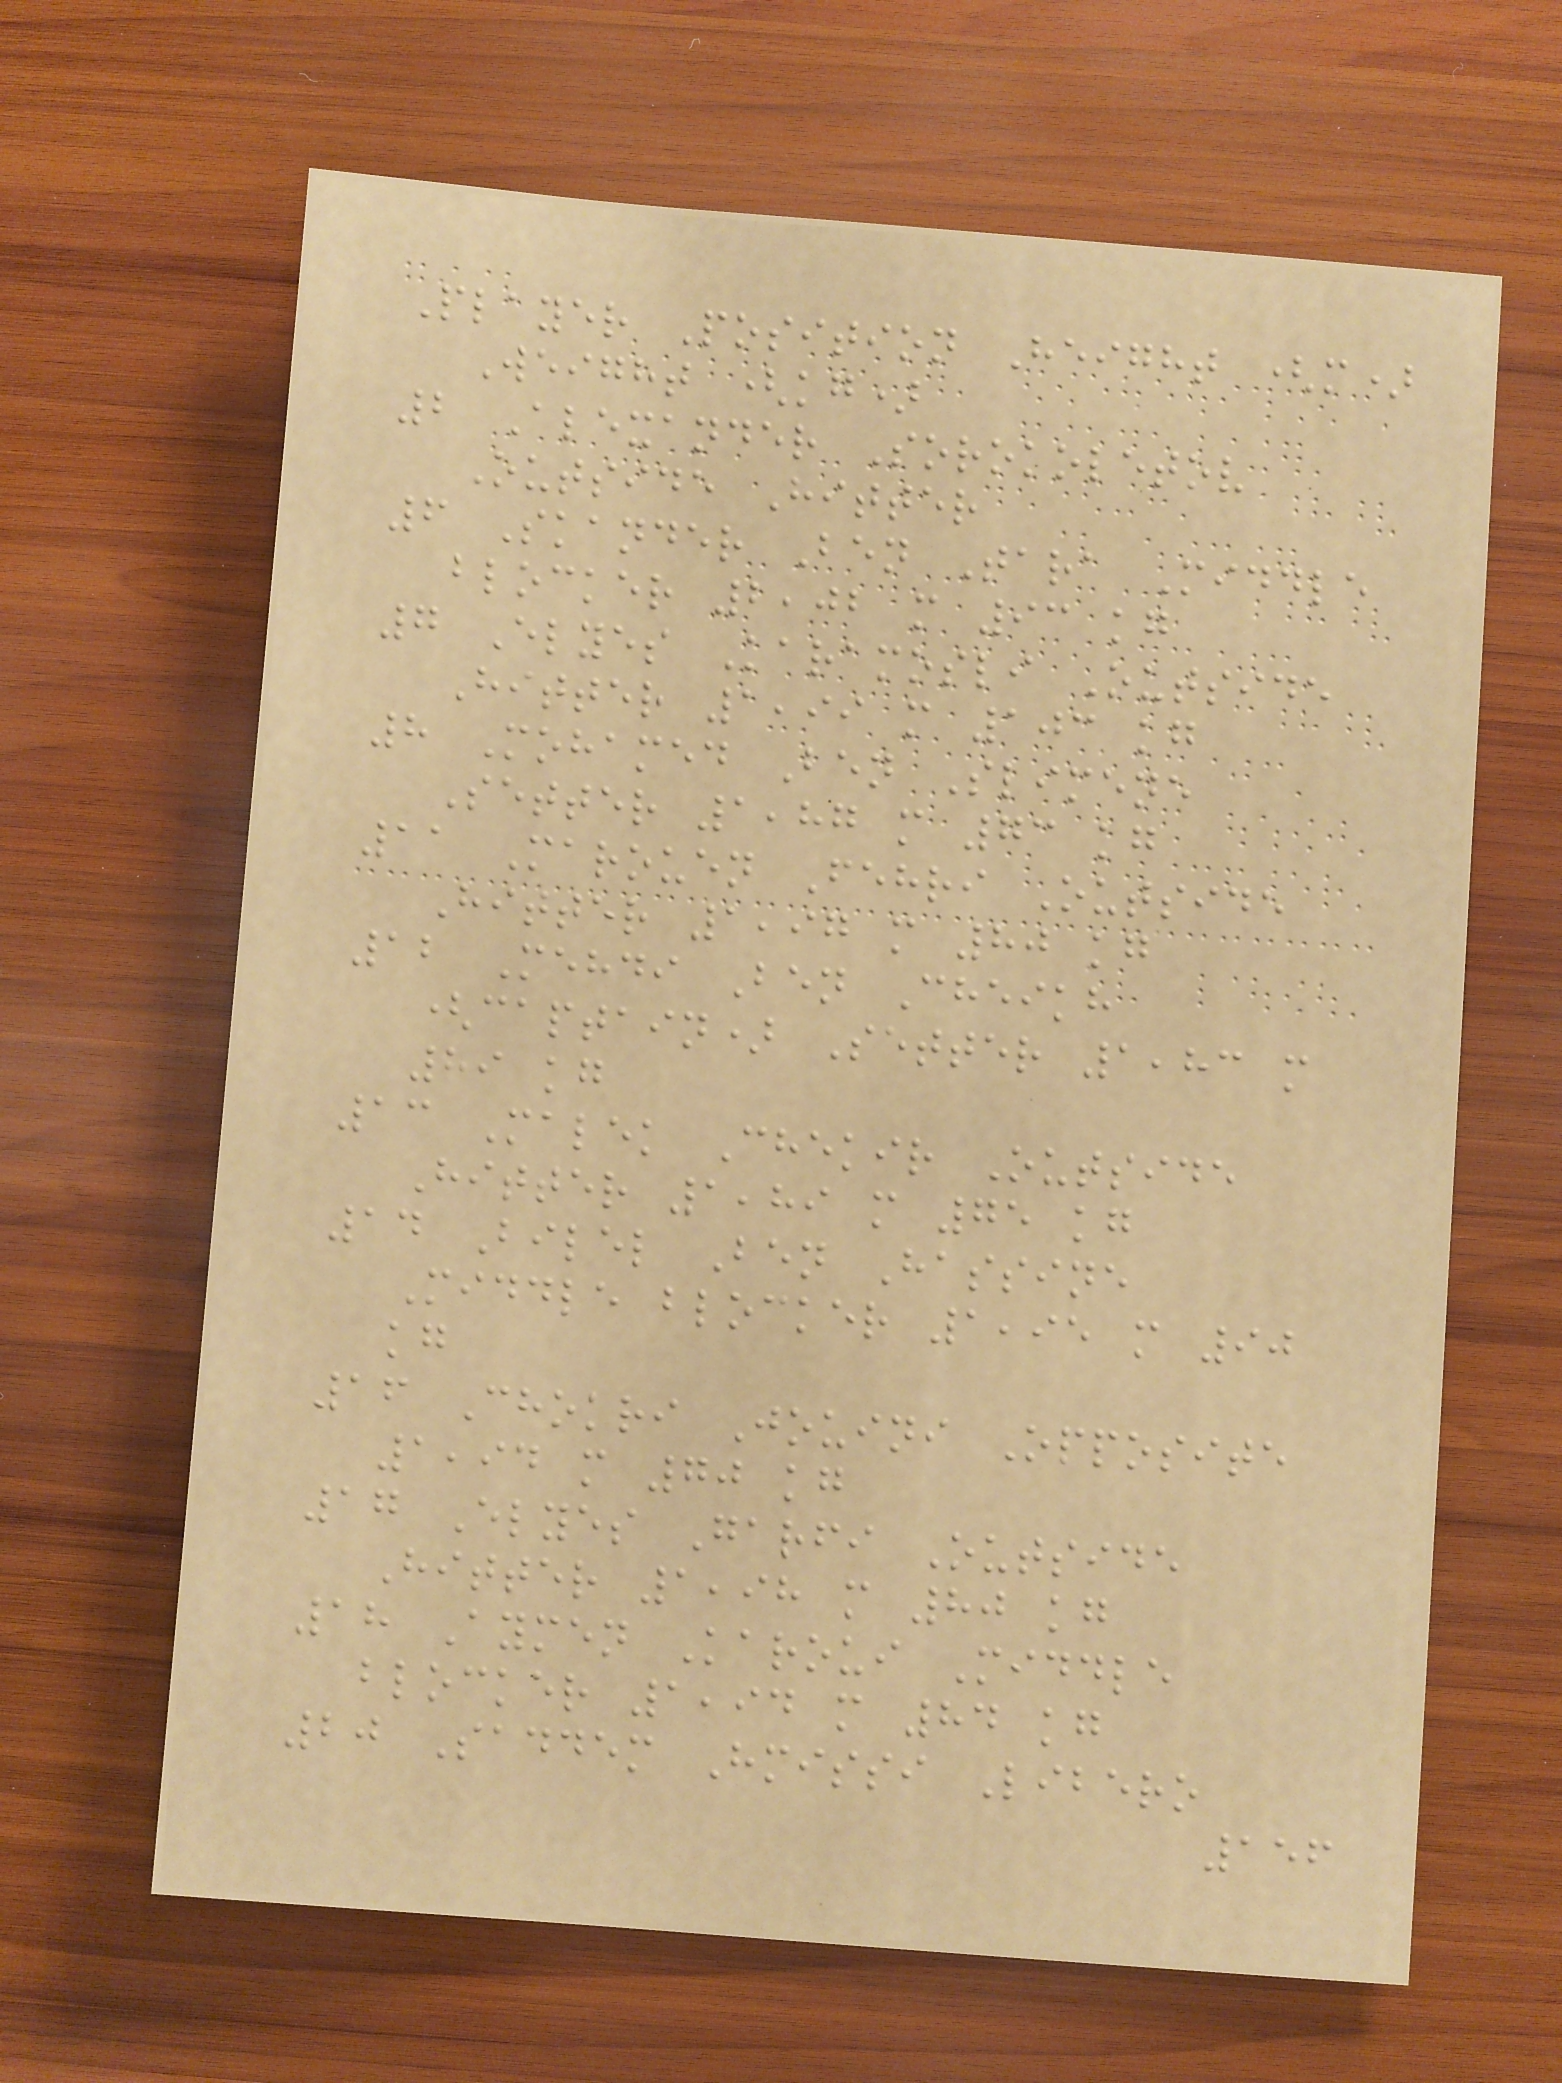Player Position Height (m)
Weight (kg)
2 Alexander Sorokoletov
Outside Hitter
6 Skander Ben Tara Middle
blocker 2,02 m 93 kg
7 Elyes Karamosli Outside
Hitter 1,99 m 103 kg
8 Mohamed Ben Slimene
Setter 1,87 m 73 kg
11 Marouen Fehri Outside
Hitter 1,97 m 80 kg
12 Mehdi Ben Cheikh
(captain) Setter 1,83 m
89 kg
13 Malek Chekir Outside
Hitter 1,89 m 75 kg
14 Bilel Ben Hassine
Middle blocker 1,95 m 90
kg
16 Chokri Jouini Opposite
1,94 m 70 kg
17 Elyes Garfi Outside
Hitter 1,98 m 80 kg
18 Aymen Karoui Middle
blocker 1,94 m 84 kg
20 Saddem Hmissi Libero
156
